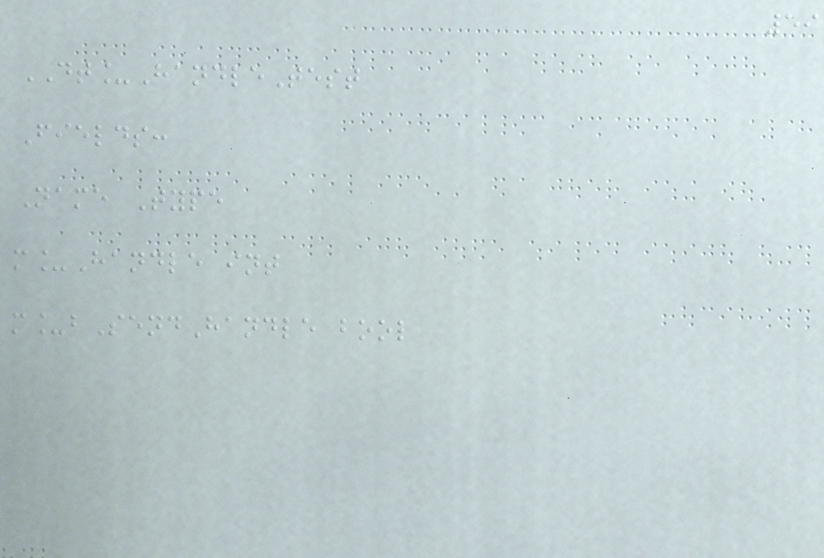59
DT_HandleTest
Fields:
Name Type
m_Handle int
m_bSendHandle bool
